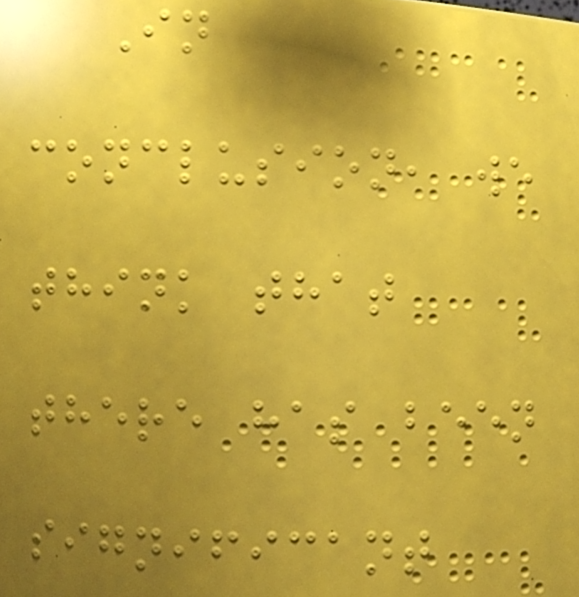In
conclusion, we
think that
there has been
significant
